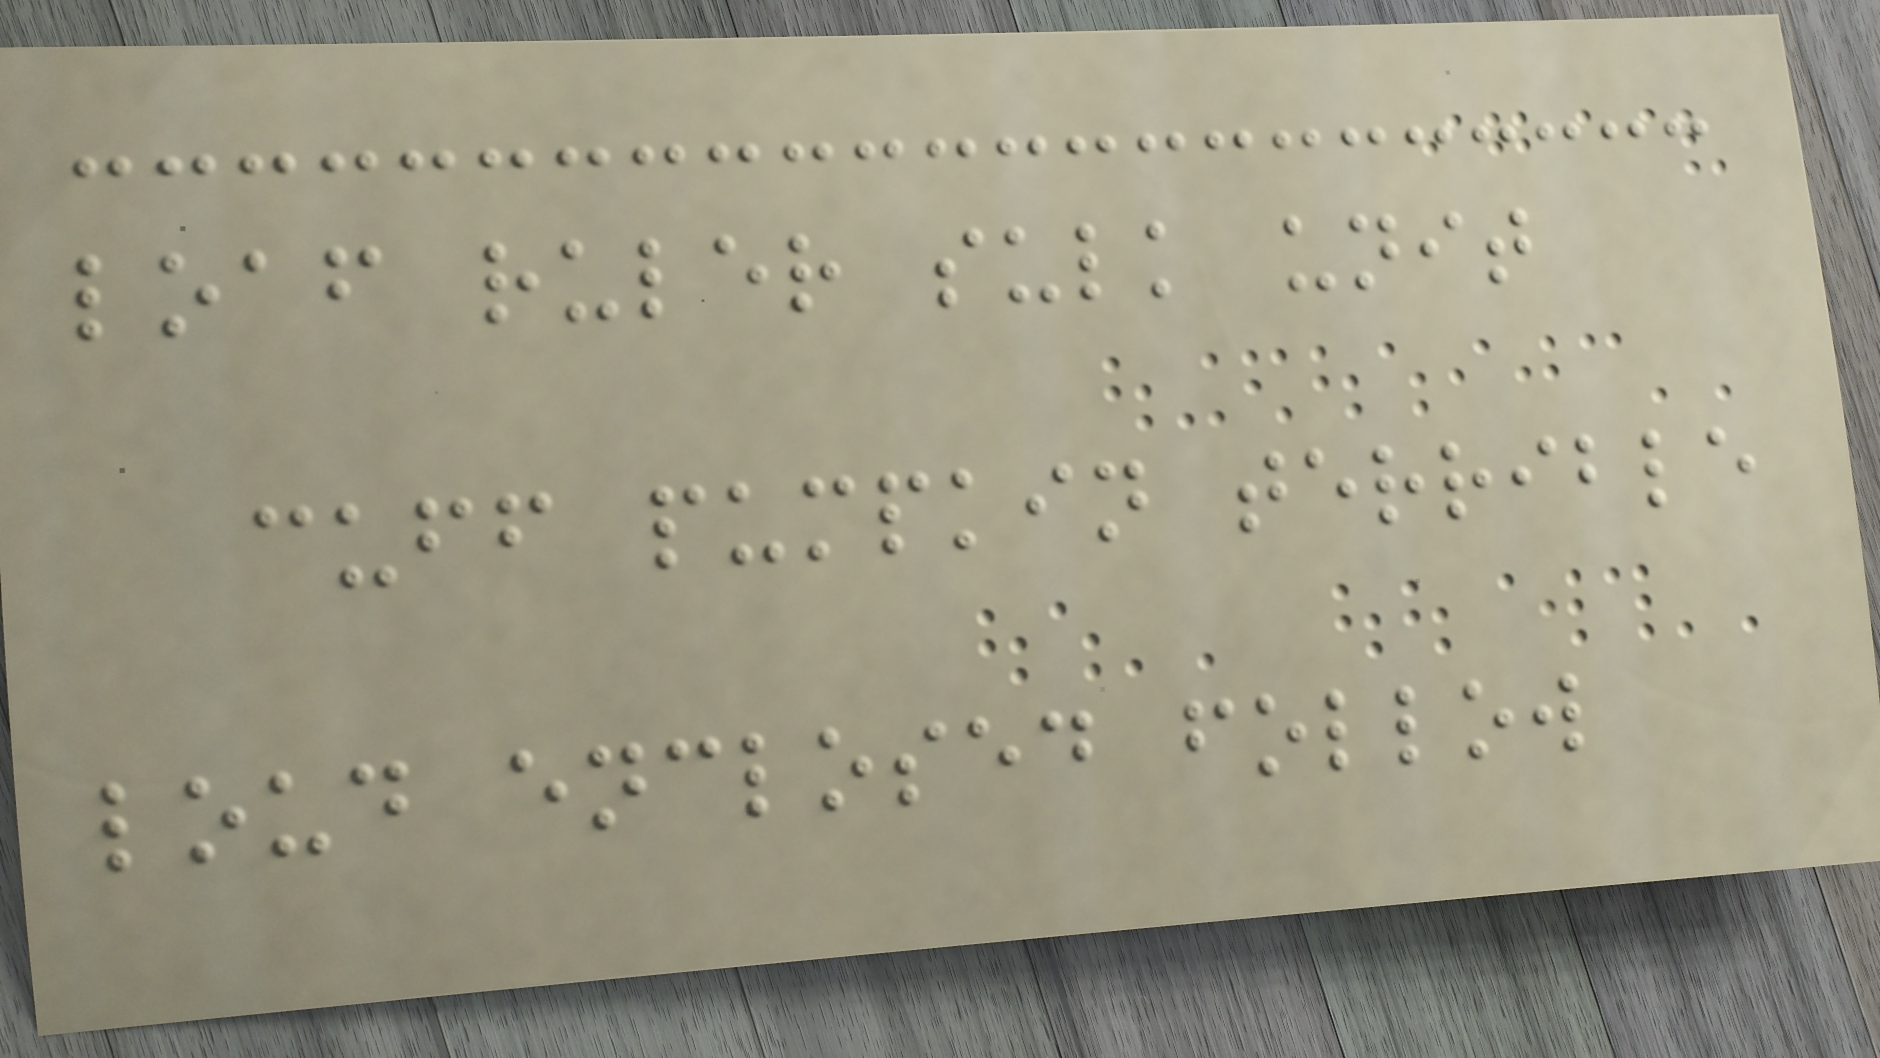loaf ruler sulk unit
cuff pumpkin terrible
loud enclosed follow
